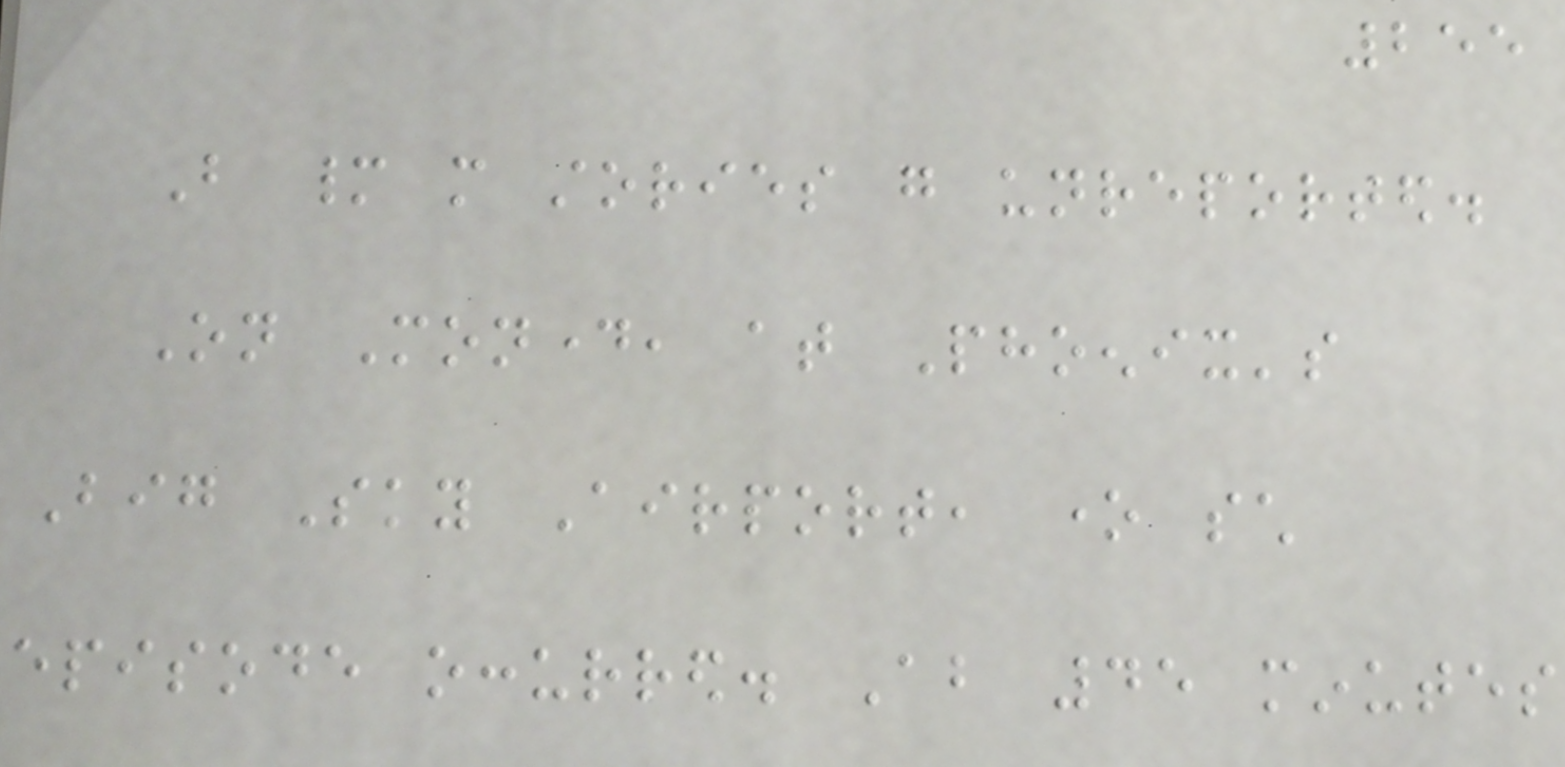255
But many more stories go unreported.
On Monday, at Phoenix's
Big Sky Airport, one such
episode occurred. About 45 minutes
